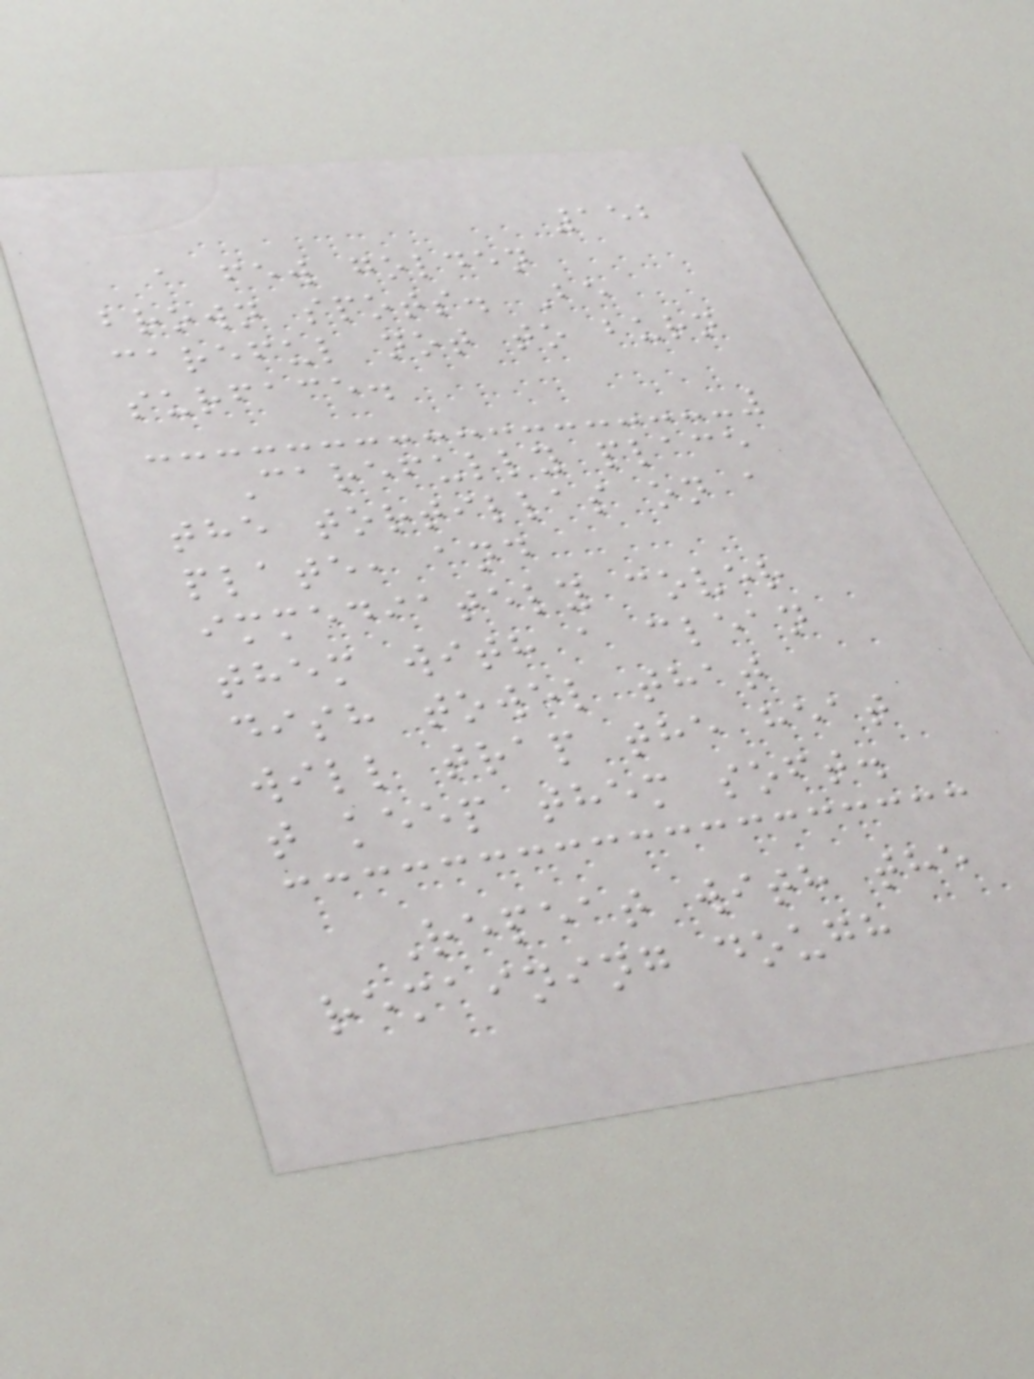152
a few golden
brown spots. Be
careful not to burn
surface.
Carefully place
the tortillas on a
plate, and
immediately cover
them with a clean
dish towel that
will trap the heat
t keep them soft.
Repeat with the
remaining dough
